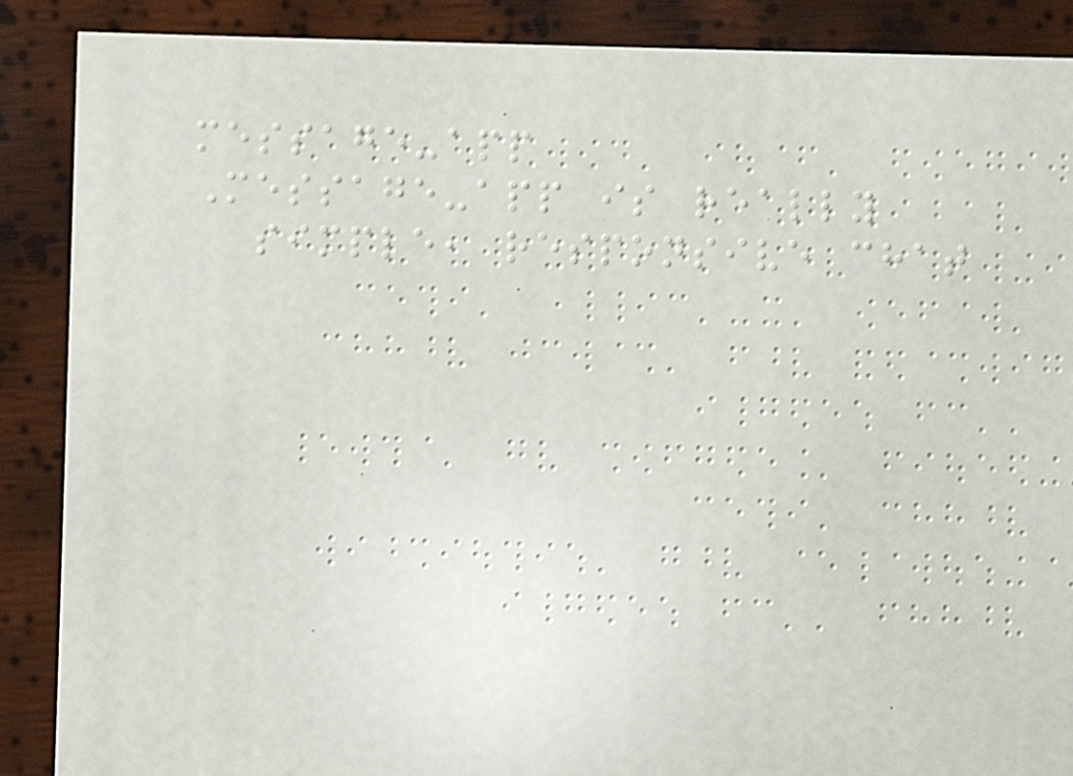message-app
Message-app is really
simple, responsive chat
